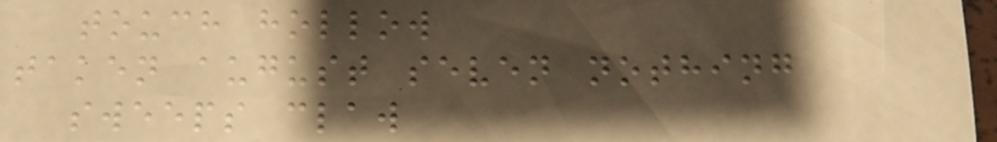touch hollow
taken august seven nothing
sweeps claw
